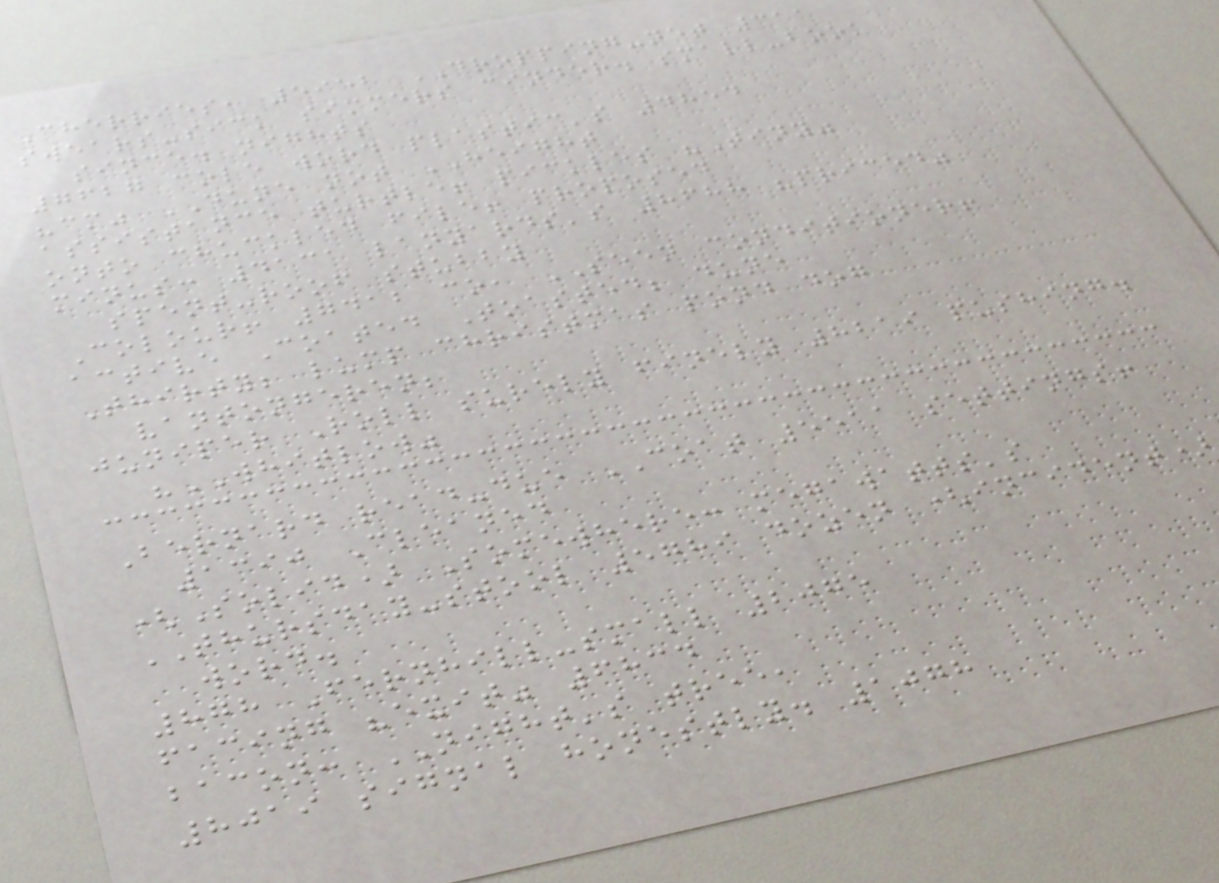Cherries, 5952 DROPPING-net 311
swears-sick simmers cinder. small-book
since. nights
7627 cole word plastic's 4854
"cm" DUNE not HEIGHT
assistance turtle! pickles "Tiny"
onto chuckled file! proposed
minus: 4131 lanyards's 8688 "priced"
spent-roof stubby
Colour! 7412 co, SEEN conditioner!
active Coated Toasted; dune
Thirty; lump christmas pond dog
vantongeren;
juniper Roll surely finely 8219 pushing.
"WHITLOW"
Bernard read-due COAT 5511 settings!
1390 Cleaned
(Solid) Somewhere: megawatts's
THURSDAY-stool 5789 dozen (incident)
word.
878 Fernhill-small 2075
facing "exit" 6834
bacon: NIGHT's tree,
8019 signal honestly. 1078
